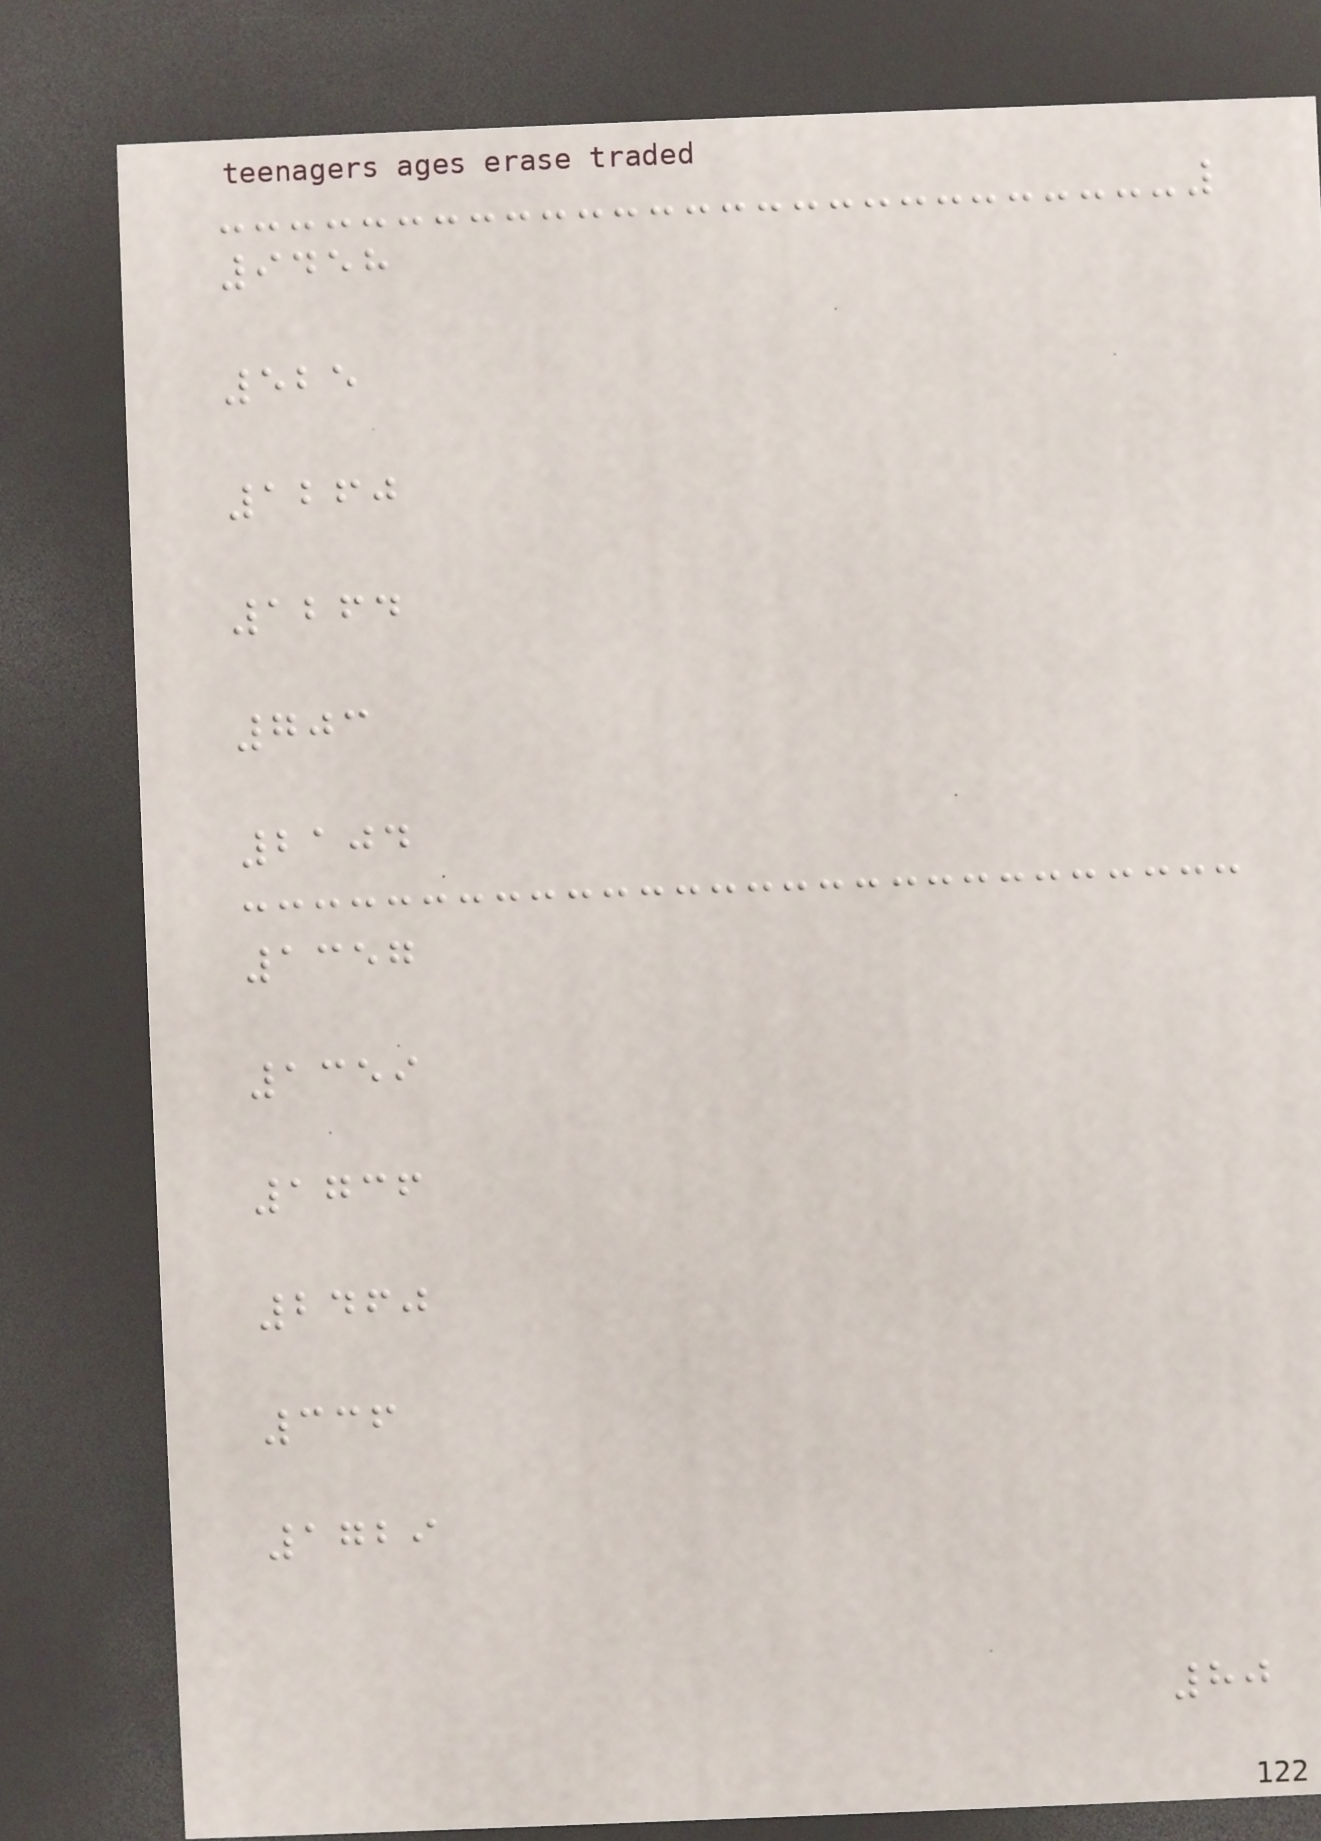9458
525
1260
1264
703
2104
1357
1359
1736
2460
336
1729
80
